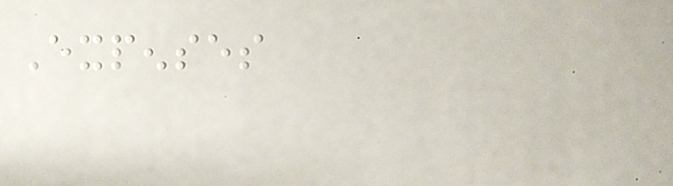Expenses
